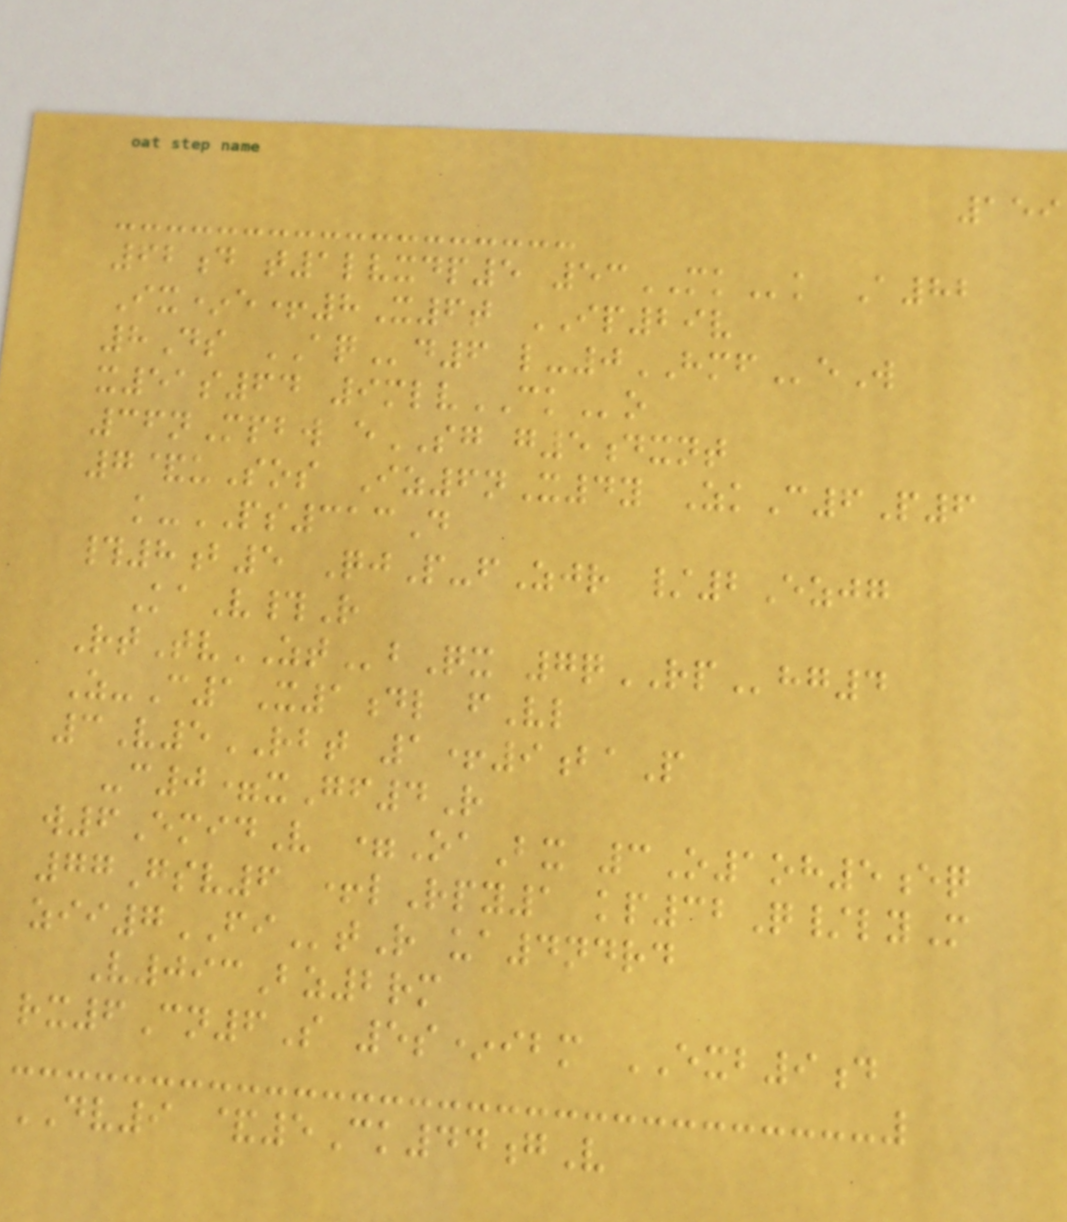159
62d t1lvxdp5 53MKk A82
Ix*e+8X6t IP29v
8Ds AQd6 l-0HMFeW
x51s64 9mlvCKo
36nMpbw eSG g5dxnt
7&uSos Iz6nX4y ZkC6P6
k-PS313D
#8b5 QjP-fZjr /2Ezjg
KaV#R
RtTvZTbQx 7qRPhg4
Z-C1X1dl fVl
3V5RBT 1+9baP
-c0=xGf4R
w6EmidV =OaBx 3O1oh5eq
77Gsv6 +lRpy1 kp32Q/lyM
zii7FItR ua4ndrd
V093Bz2rm
rx6Cn6S 5s*ibm EXB9d
DV9 &5Ck44gV
